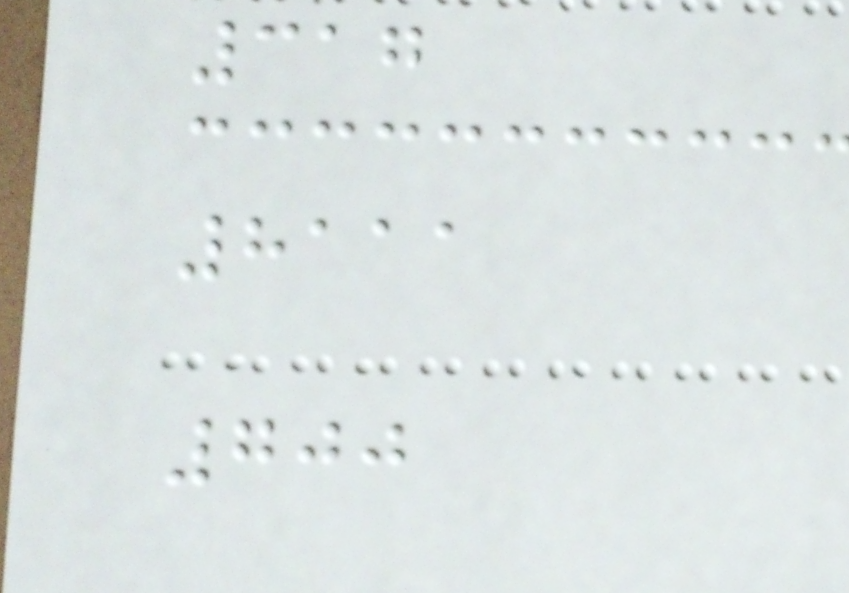317
8111
700
